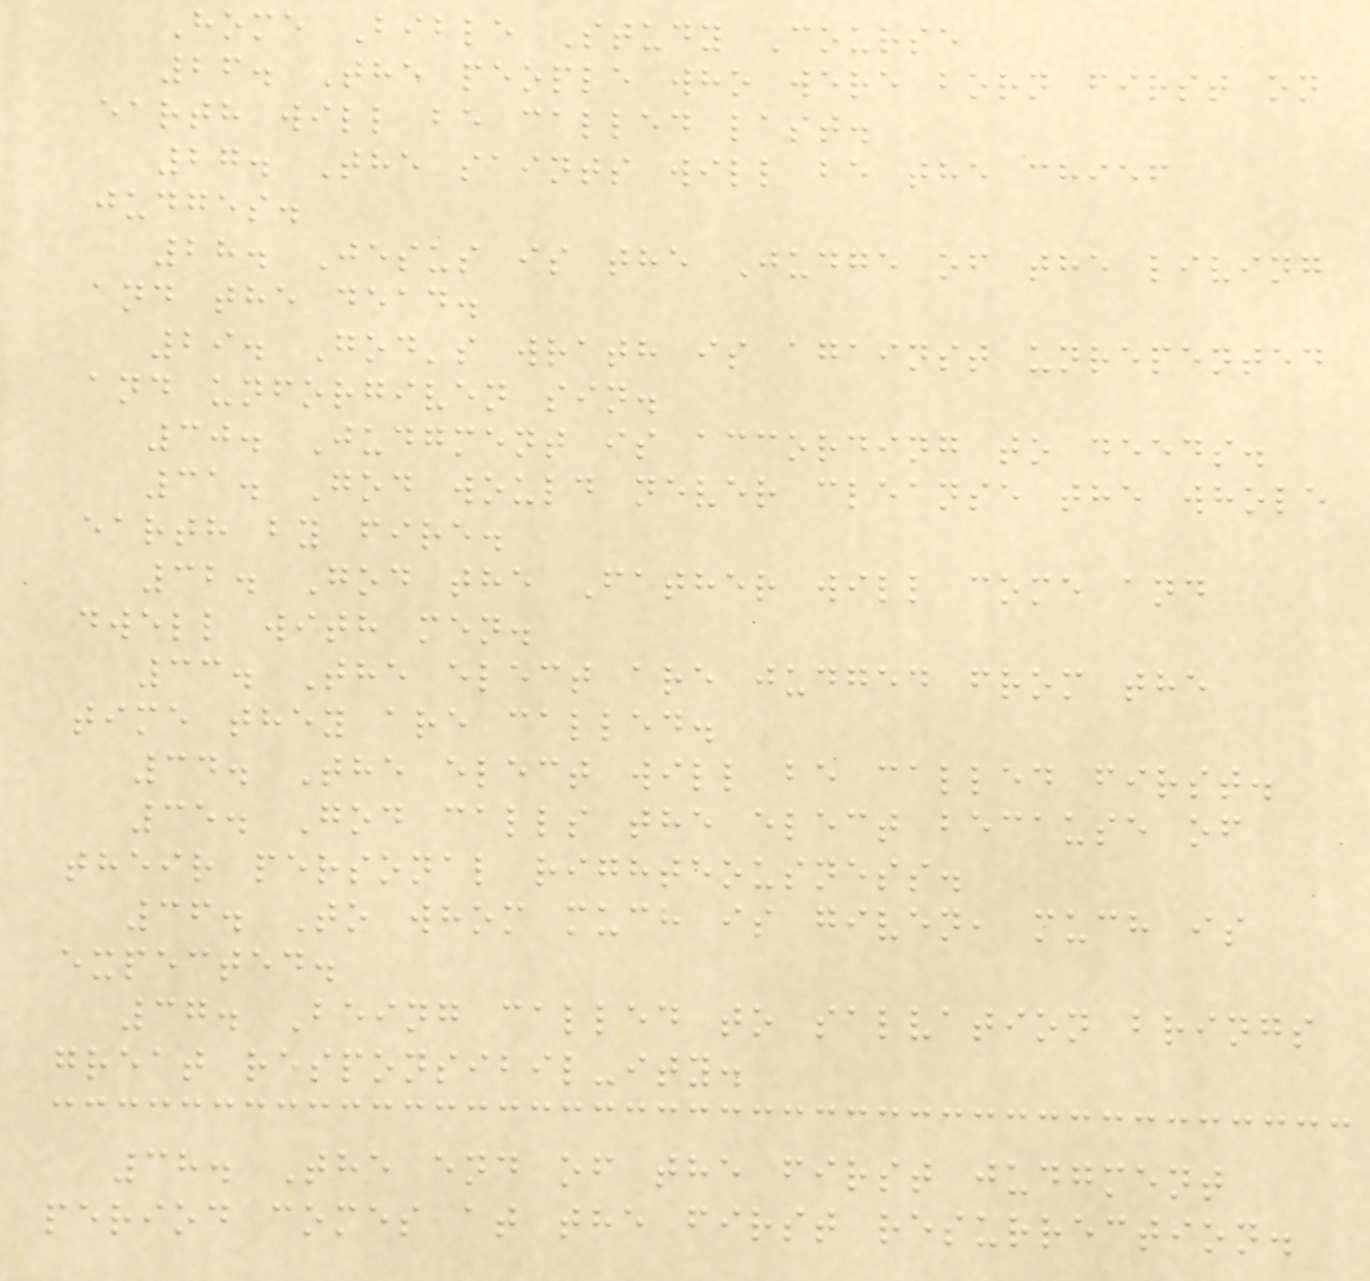Home Bible Study Course
26. The people who were born first on
earth will be called last.
27. The saints will be the chief
judges.
28. Jesus is the Judge of the living
and the dead.
29. God's wrath is against unrepented
and unforgiven sin.
30. Judgment is according to deeds.
31. God would never cleanse the whole
earth by fire.
32. God the Father will come and
dwell with men.
33. The elect are judged from the
time they are called.
34. The elect will be called first.
35. God calls the elect because of
their personal righteousness.
36. To whom much is given, much is
expected.
37. Being called to salvation brings
great responsibil-ity.
38. The end of the first judgment
period comes at the first resurrection.
